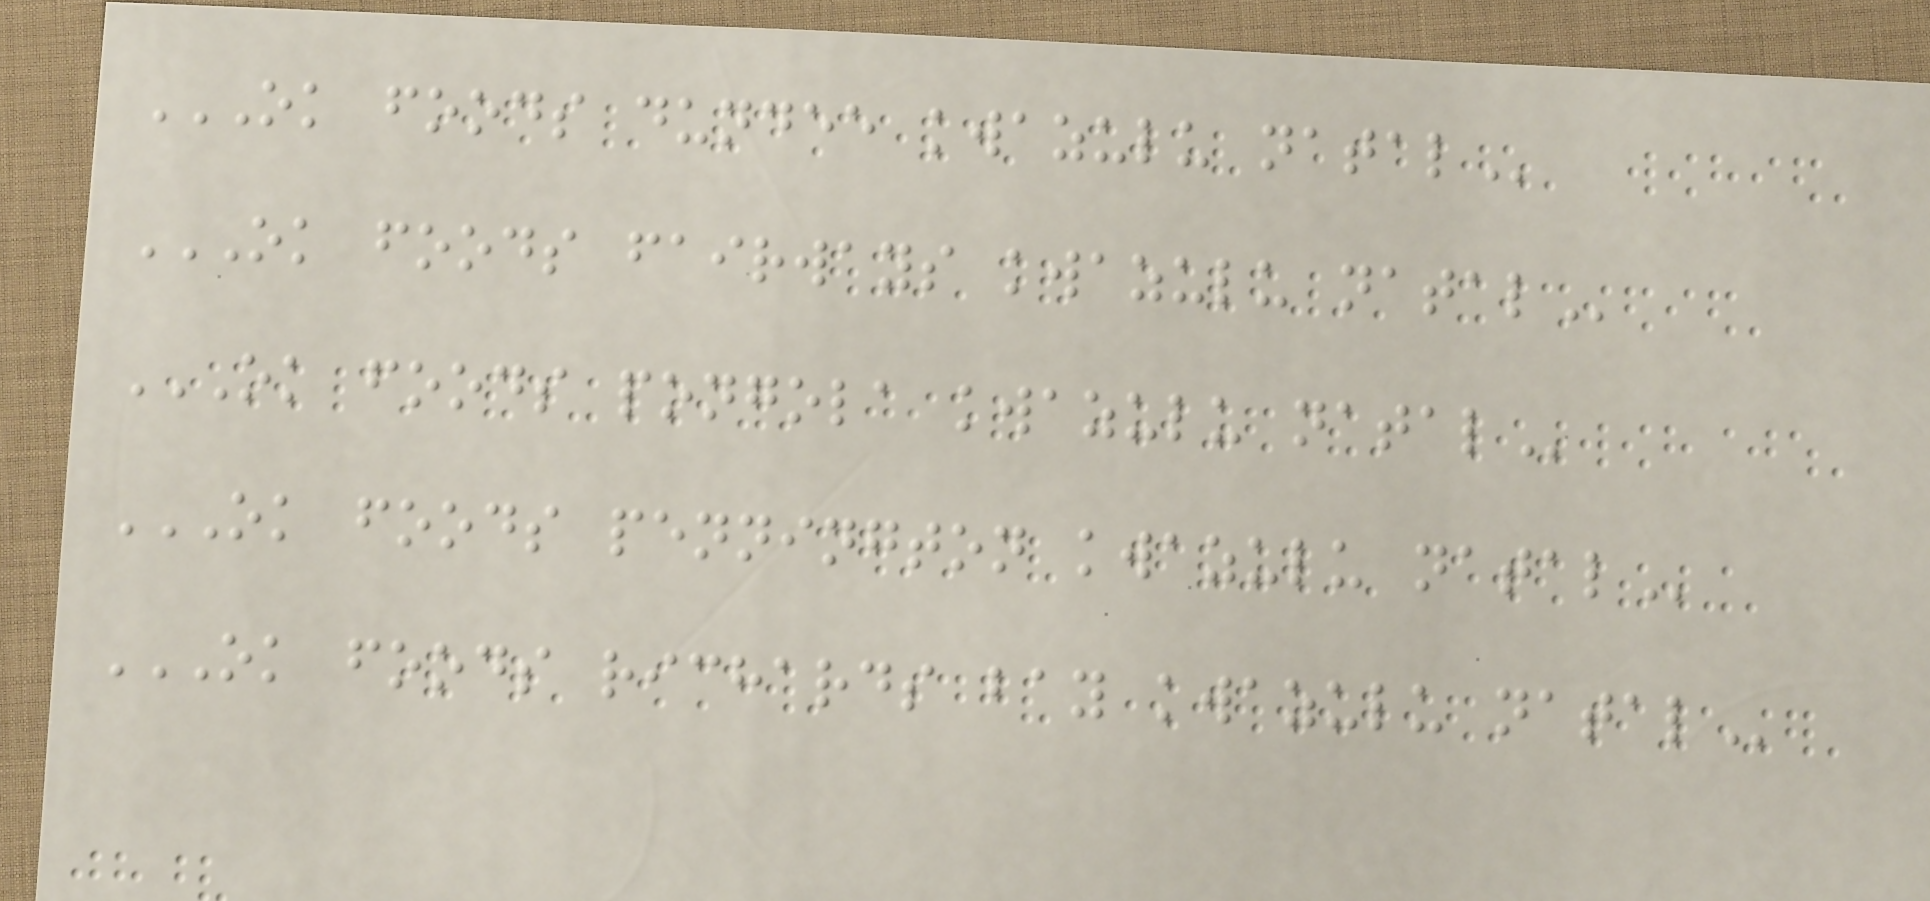OK FOODS DUNDEE KWAZULU NATAL
OK FOODS FAIRWAYS KWAZULU NATAL
OK FOODS PONGOLA KWAZULU NATAL
OK FOODS PENNINGTON KWAZULU NATAL
OK FOODS RICHARDS BAY KWAZULU NATAL
